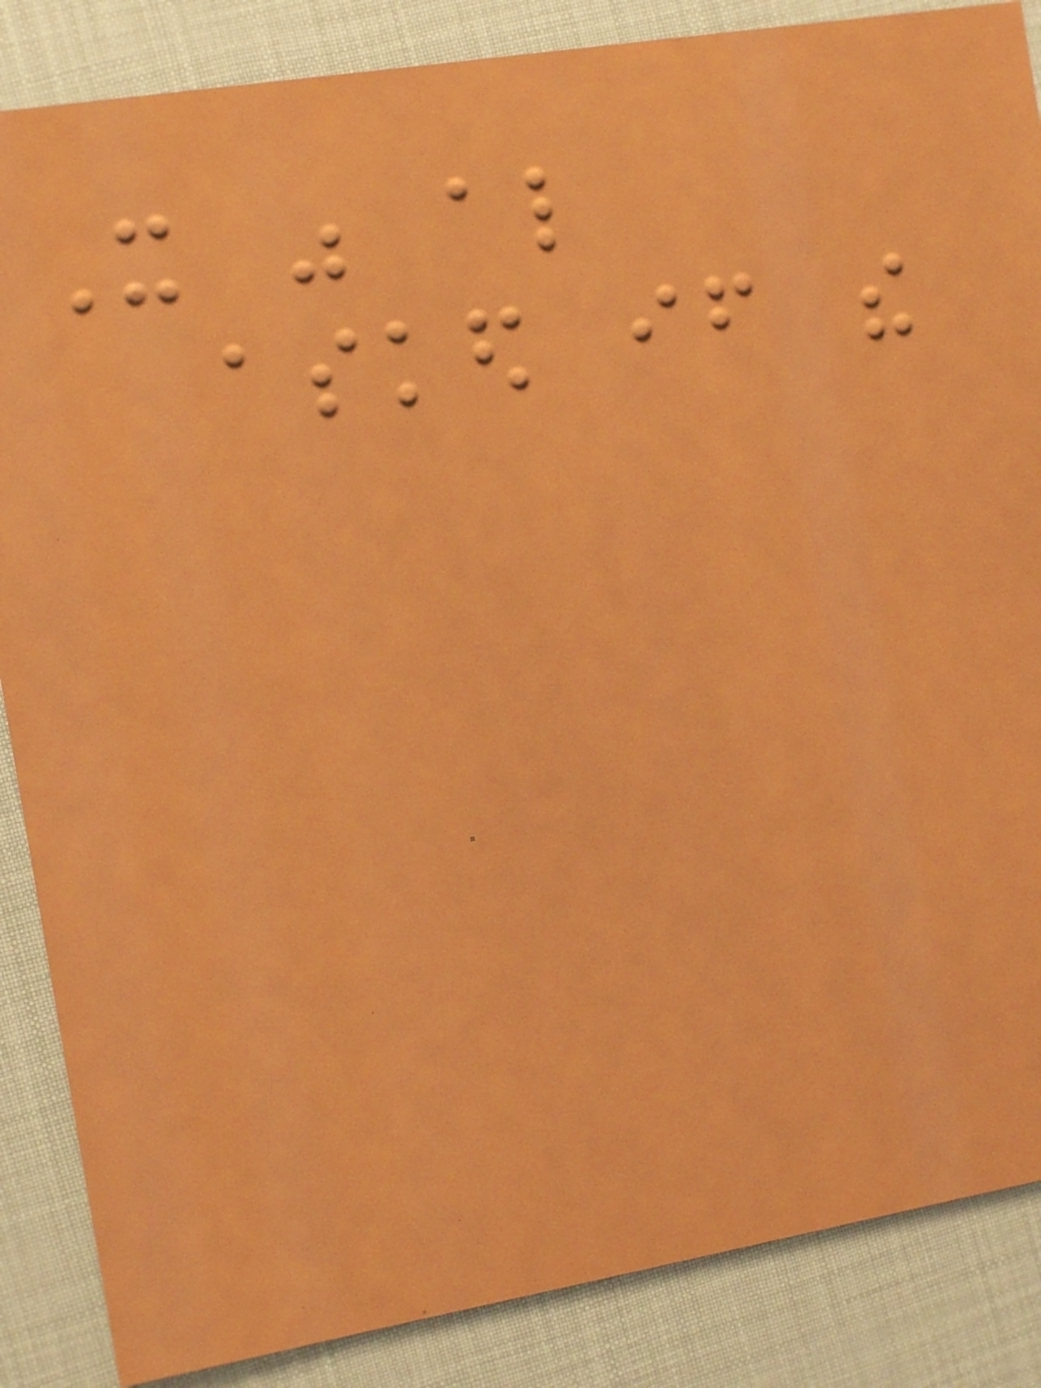It was also
asked if the
